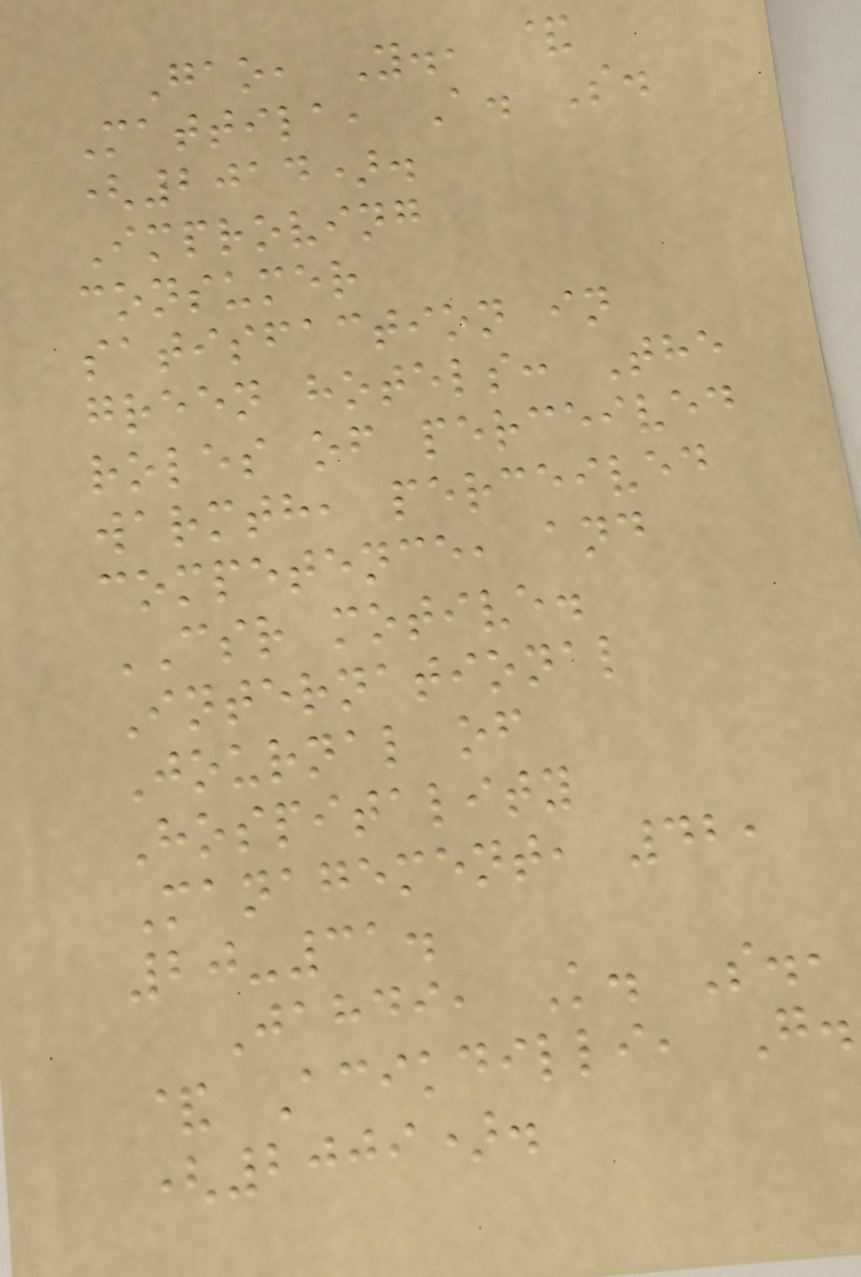Gao, Y., &
Mattila, A. S.
(2014).
Improving
consumer
satisfaction in
green hotels: The
roles of perceived
warmth, perceived
competence, and
CSR motive.
International
Journal of
Hospitality
Management, 42,
20-31.
Jahdi, K. S.,
& Acikdilli, G.
(2009).
